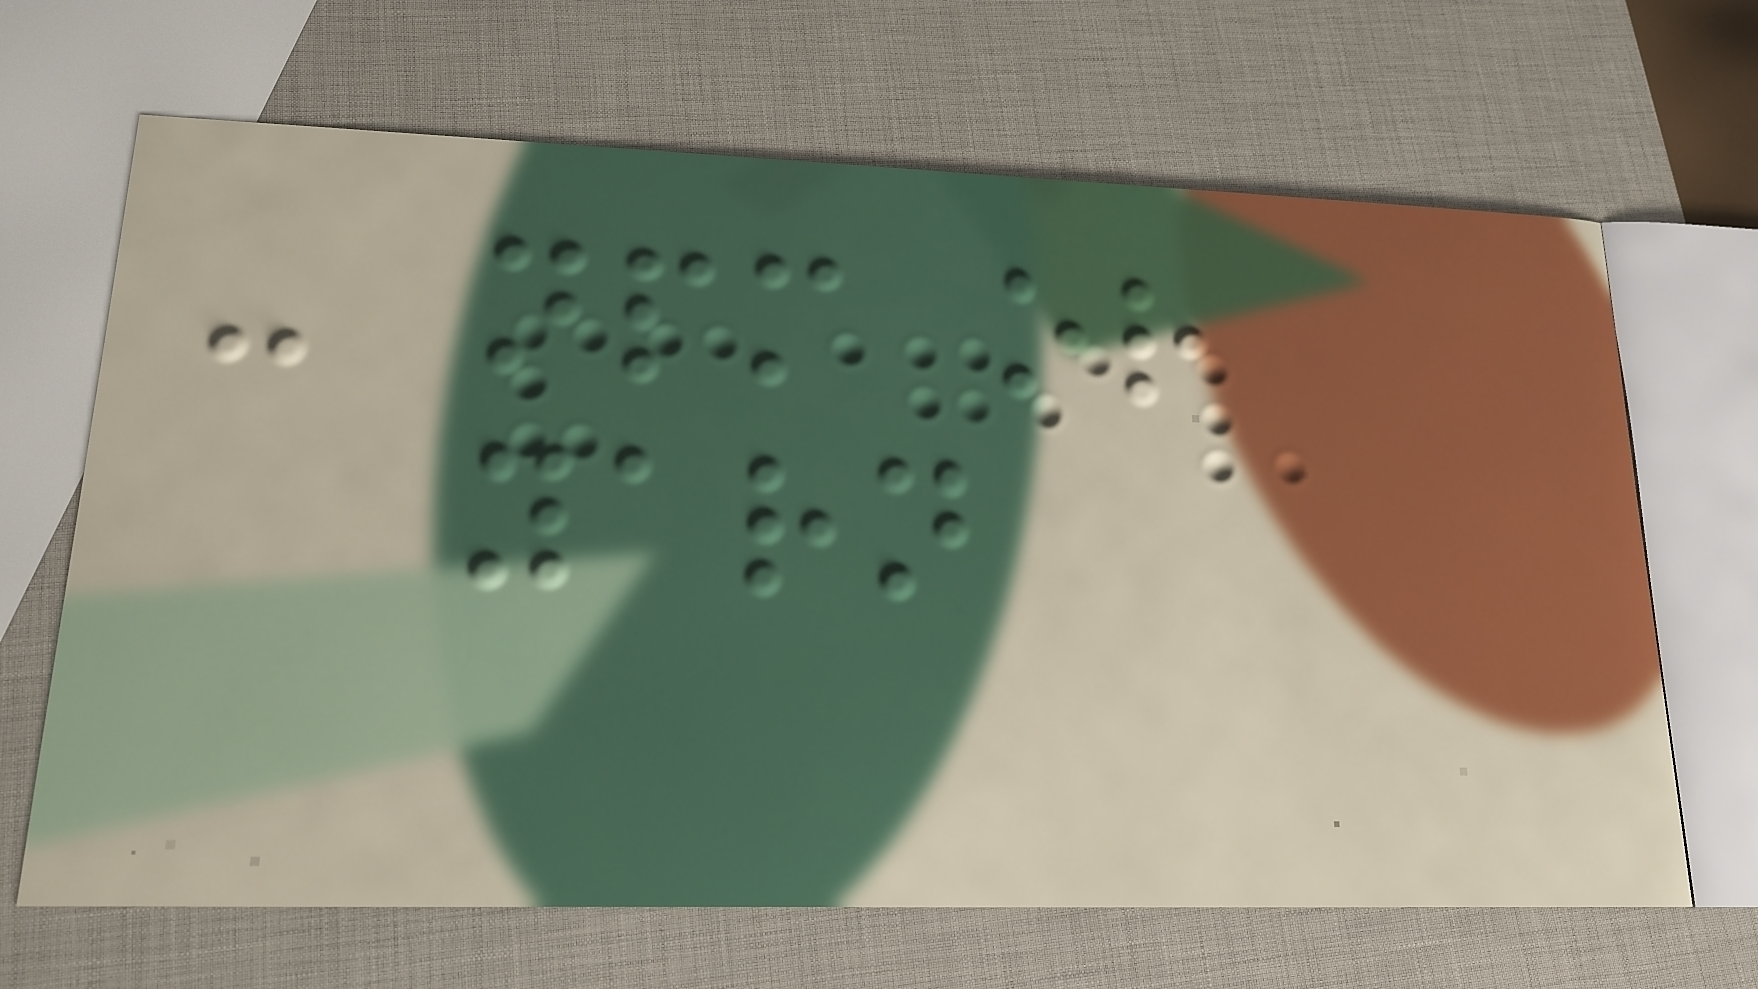- npm or
yarn
